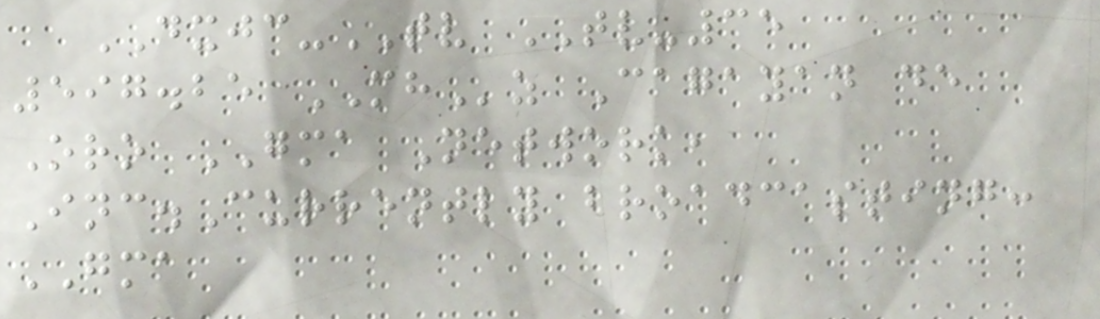DXJC-TV TV-35
597.25 MHz Cagayan de
Oro GMA Network,
Inc.Currently broadcasting:
GMA
